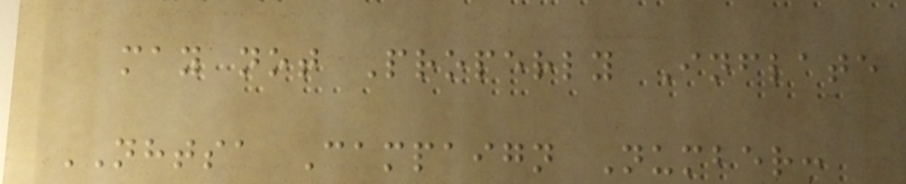may not Properly Inflate
NHTSA Campaign Number:
